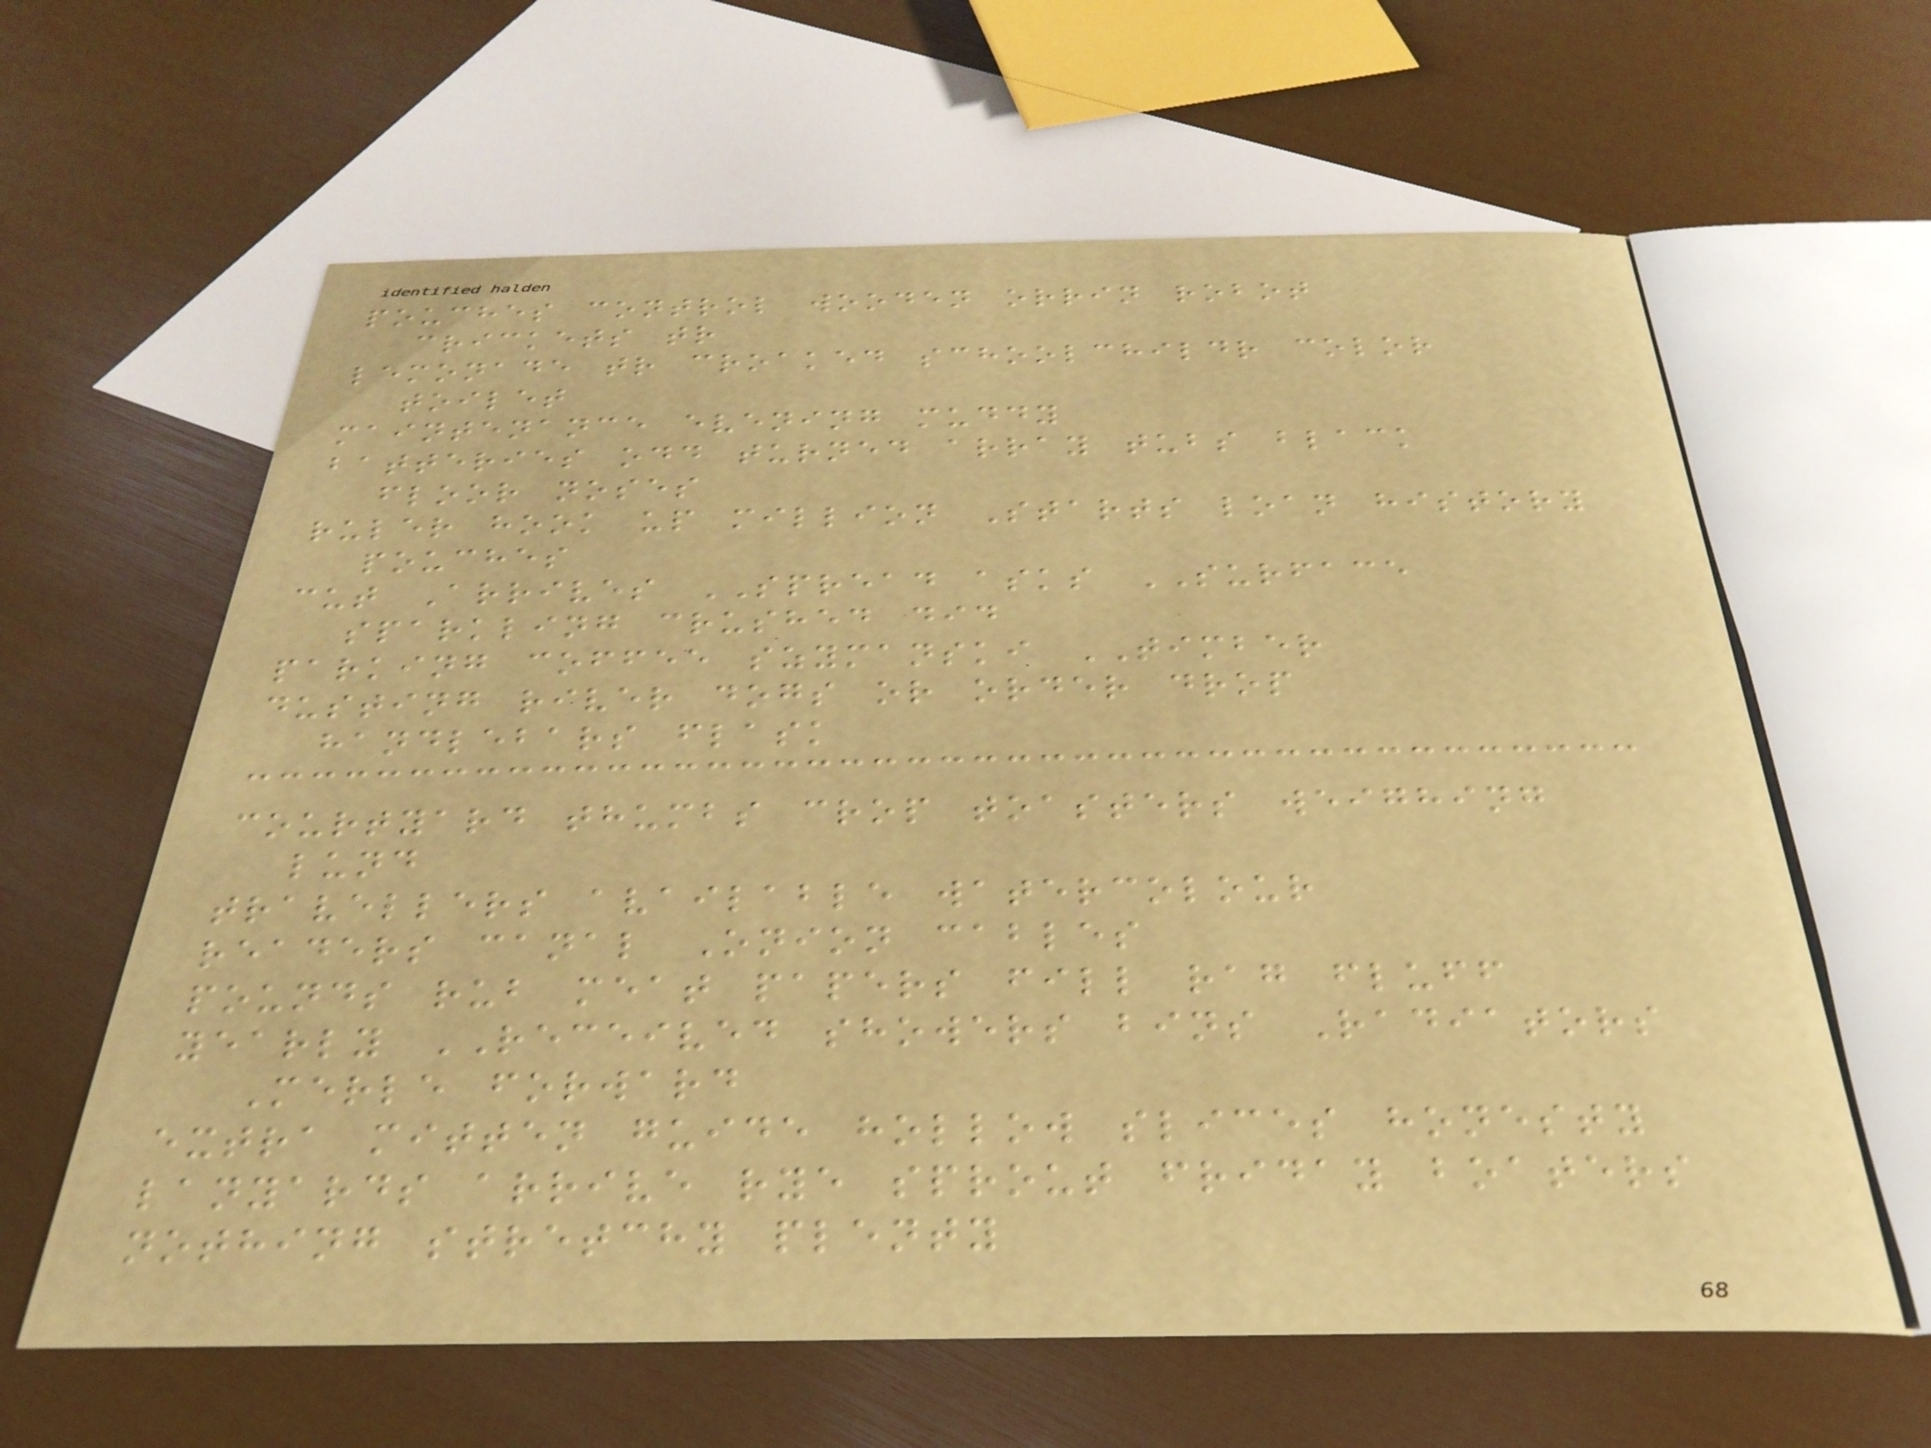pouches control wooden orrin robot
crickets tr
lemonade tr croaked schoolchildr color
toilet
maintenance evening muddy
batteries odd turned array tubs black
floor noses
ruler hook up million Starts loan history
pouches
cut Arrives SPREAD asks SURFACE
sparkling crushed did
parking coffee szymanski TIMBER
dusting river dogs or order drop
handlebars flask
courtyard thumbs crop toasters weighing
lund
travellers available watercolour
readers canal Onion cables
pounds rub meat papers fill rag fluff
yearly RECEIVED showers bins Radiators
Merle forward
extra mitten guide hollow slices honesty
lanyards arrive rye sprout friday boaters
nothing stretchy plenty
